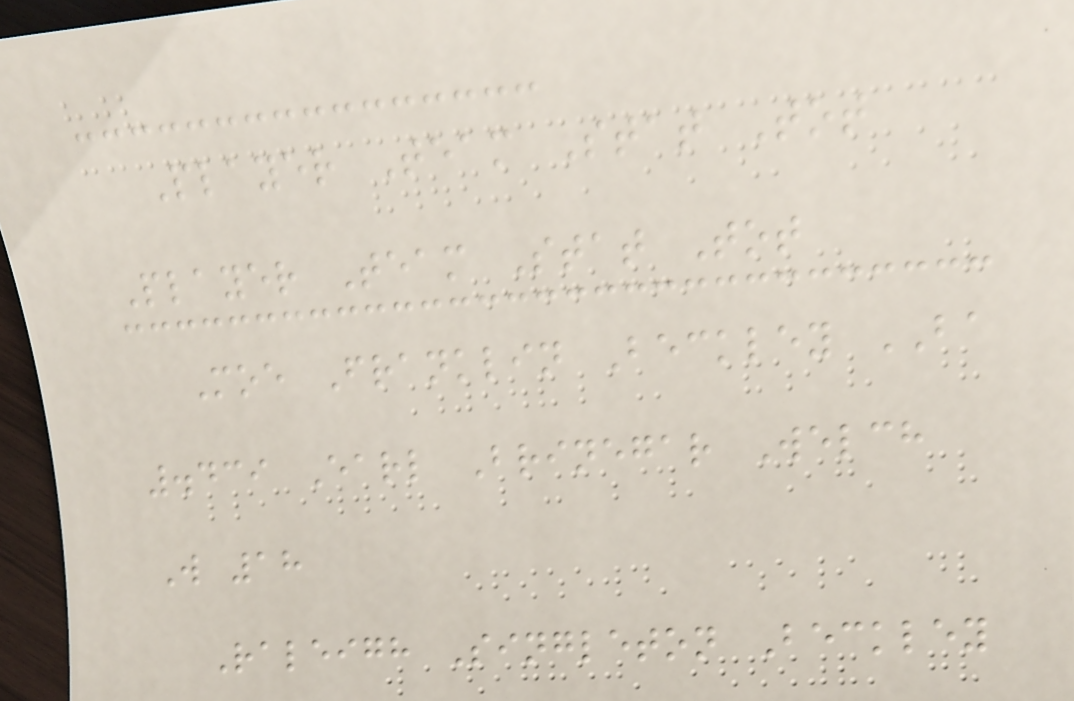Player Team Stat Tot
Player Team Stat Tot
Moe Franklin Beckley BA
.439 Earl Brinegar Welch
W 18
Raleigh Singleton Beckley
